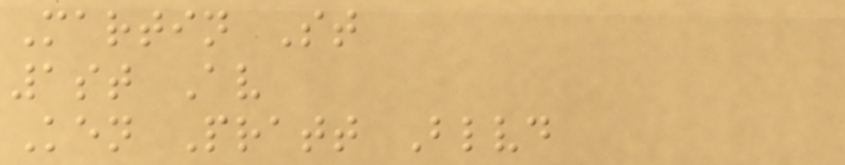Martin St
1st Av
Ken Pratt Blvd
